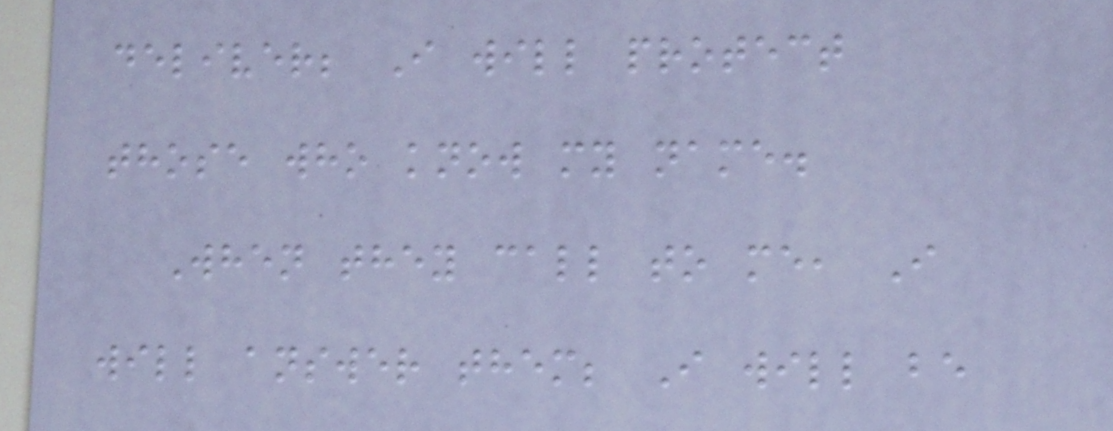deliver; I will protect
those who know my name.
When they call to me, I
will answer them; I will be
